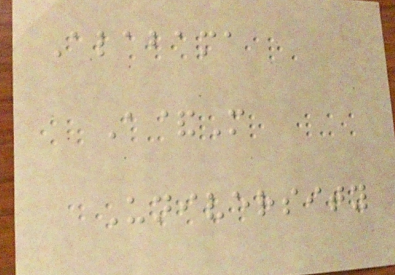Alabama
A&M
University
